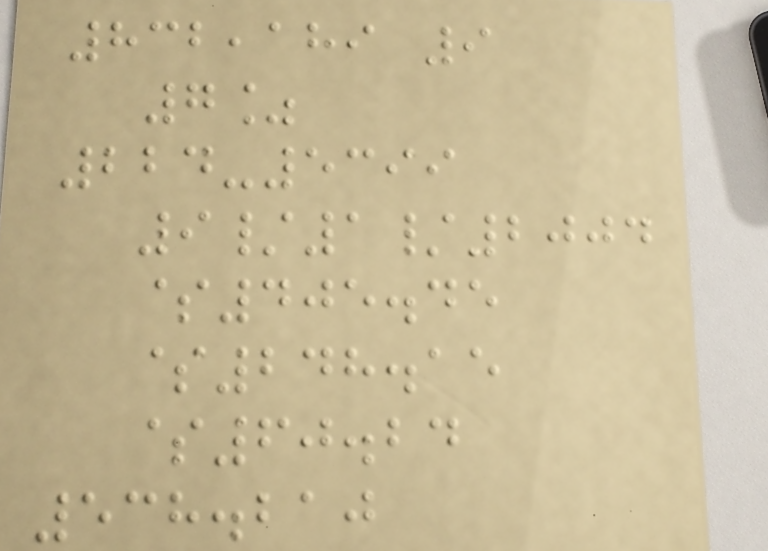832,189 9
7%
224-5399
9/1/2004
$405.45
$248.15
$60.24
538.210
